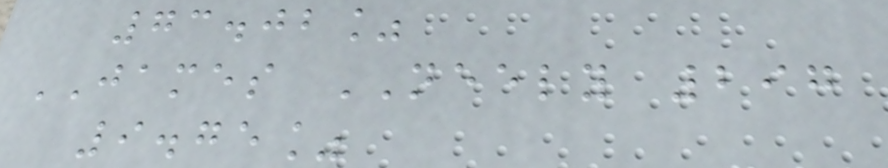73.02%
JAMES NEELY 297
9.75%
